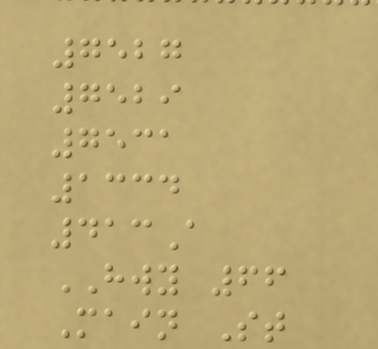7527
7529
7531
1334
413A
HWY 66
Main St
